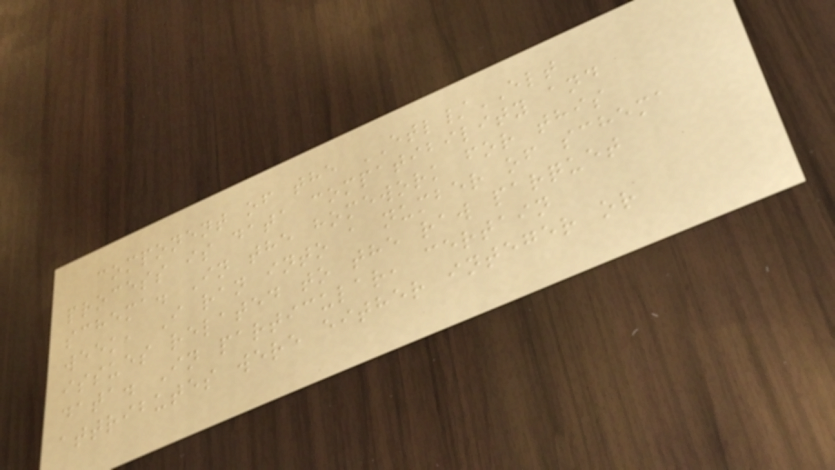component of the ETL/ELT
process is data compatibility and
schema. In the homework for this
week, I ran into a number of schema
issues related to the raw parquet
data. In particular, certain
attributes were either integer or
